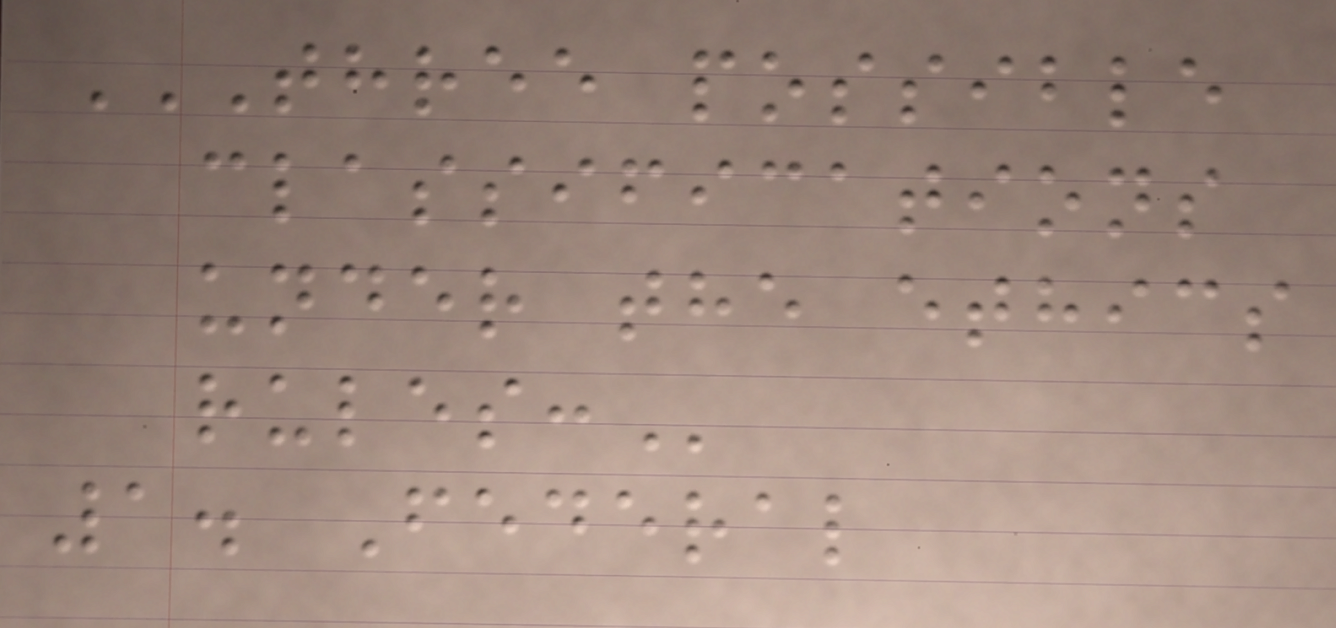THREE POSSIBLE
CLASSIFICATIONS
UNDER THE ETHICS
RULES:
1. Federal
